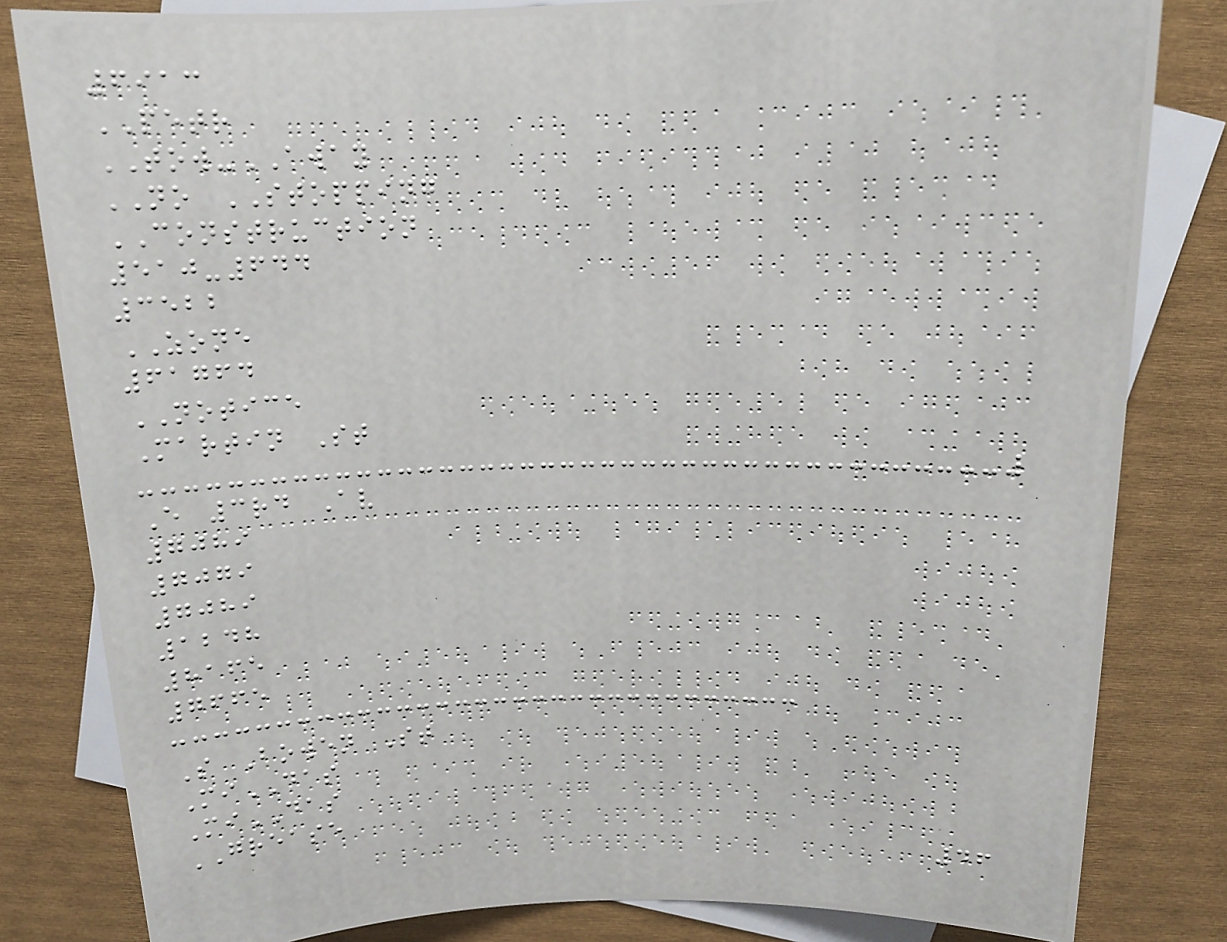6913
PETR
TOW-AWAY
NO STOPPING
CONSTRUCTION
510-644
3522
ZONE
61764
NOTICE
Martin St
E 3rd Av
7089
7079
7089
1248
8165
7665
S Bowen St
MiDAS
MiDAS
GREASE
46
